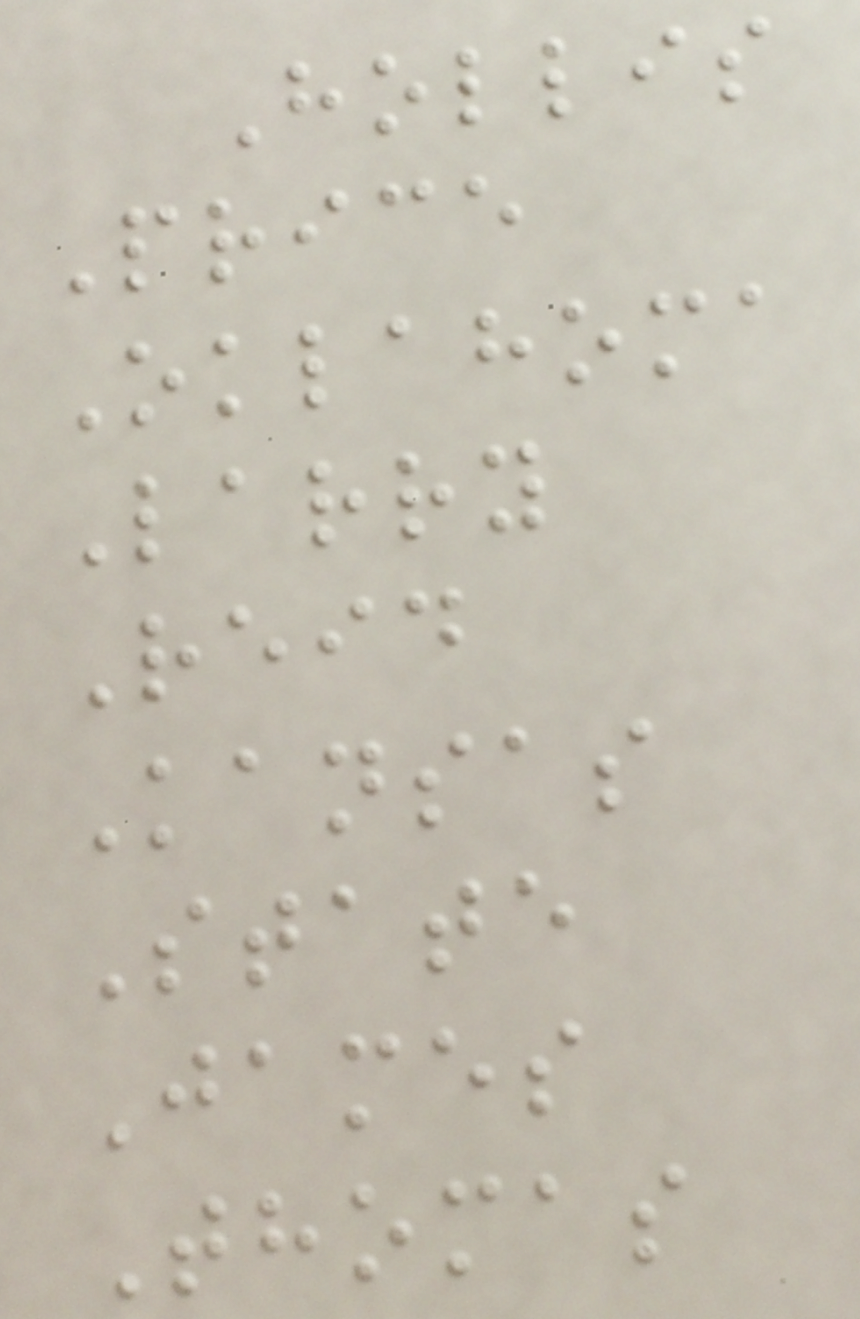Hollis
Price
Oklahoma
Larry
Reid
Kansas
State
James
Thomas
